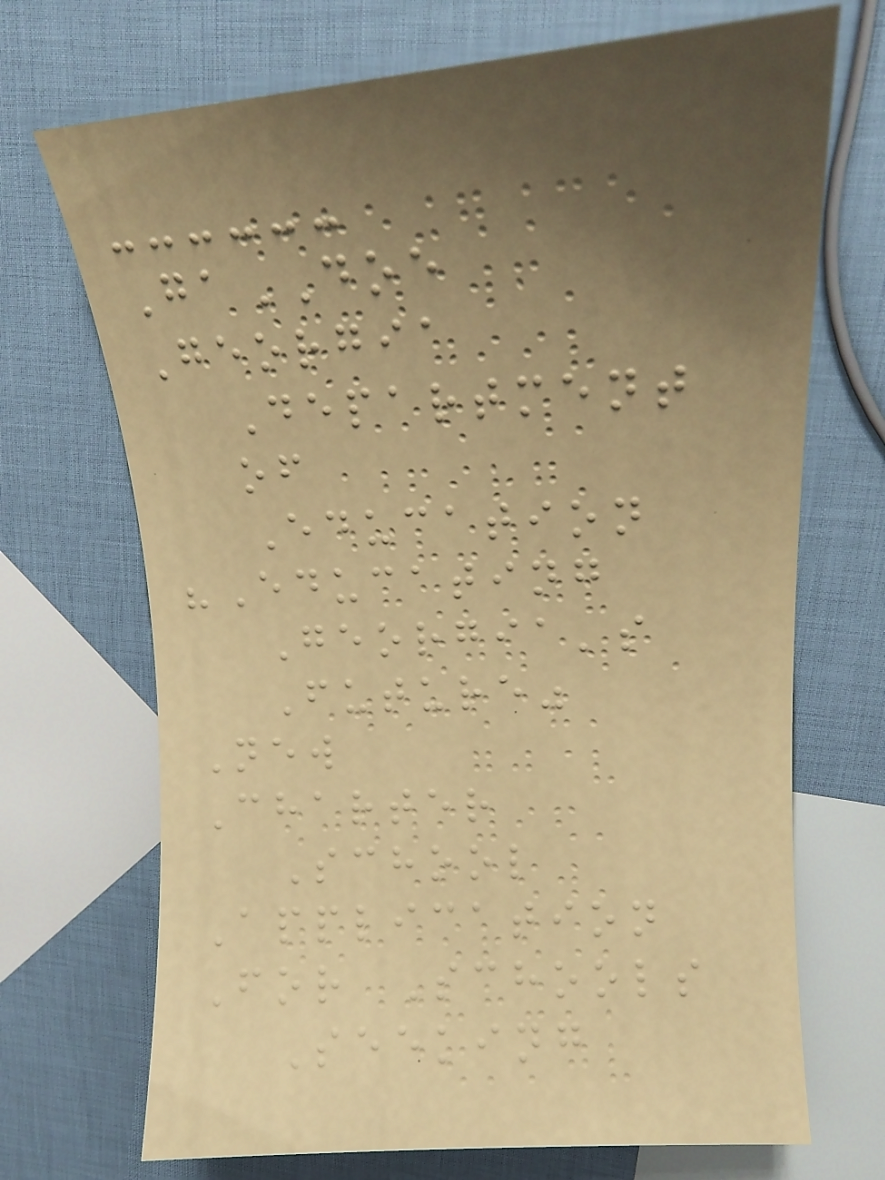GaDOE
Georgia
Department
of
Education
"Educating
Georgia's
Future"
New
Charter
School
Application
For Schools
Seeking
